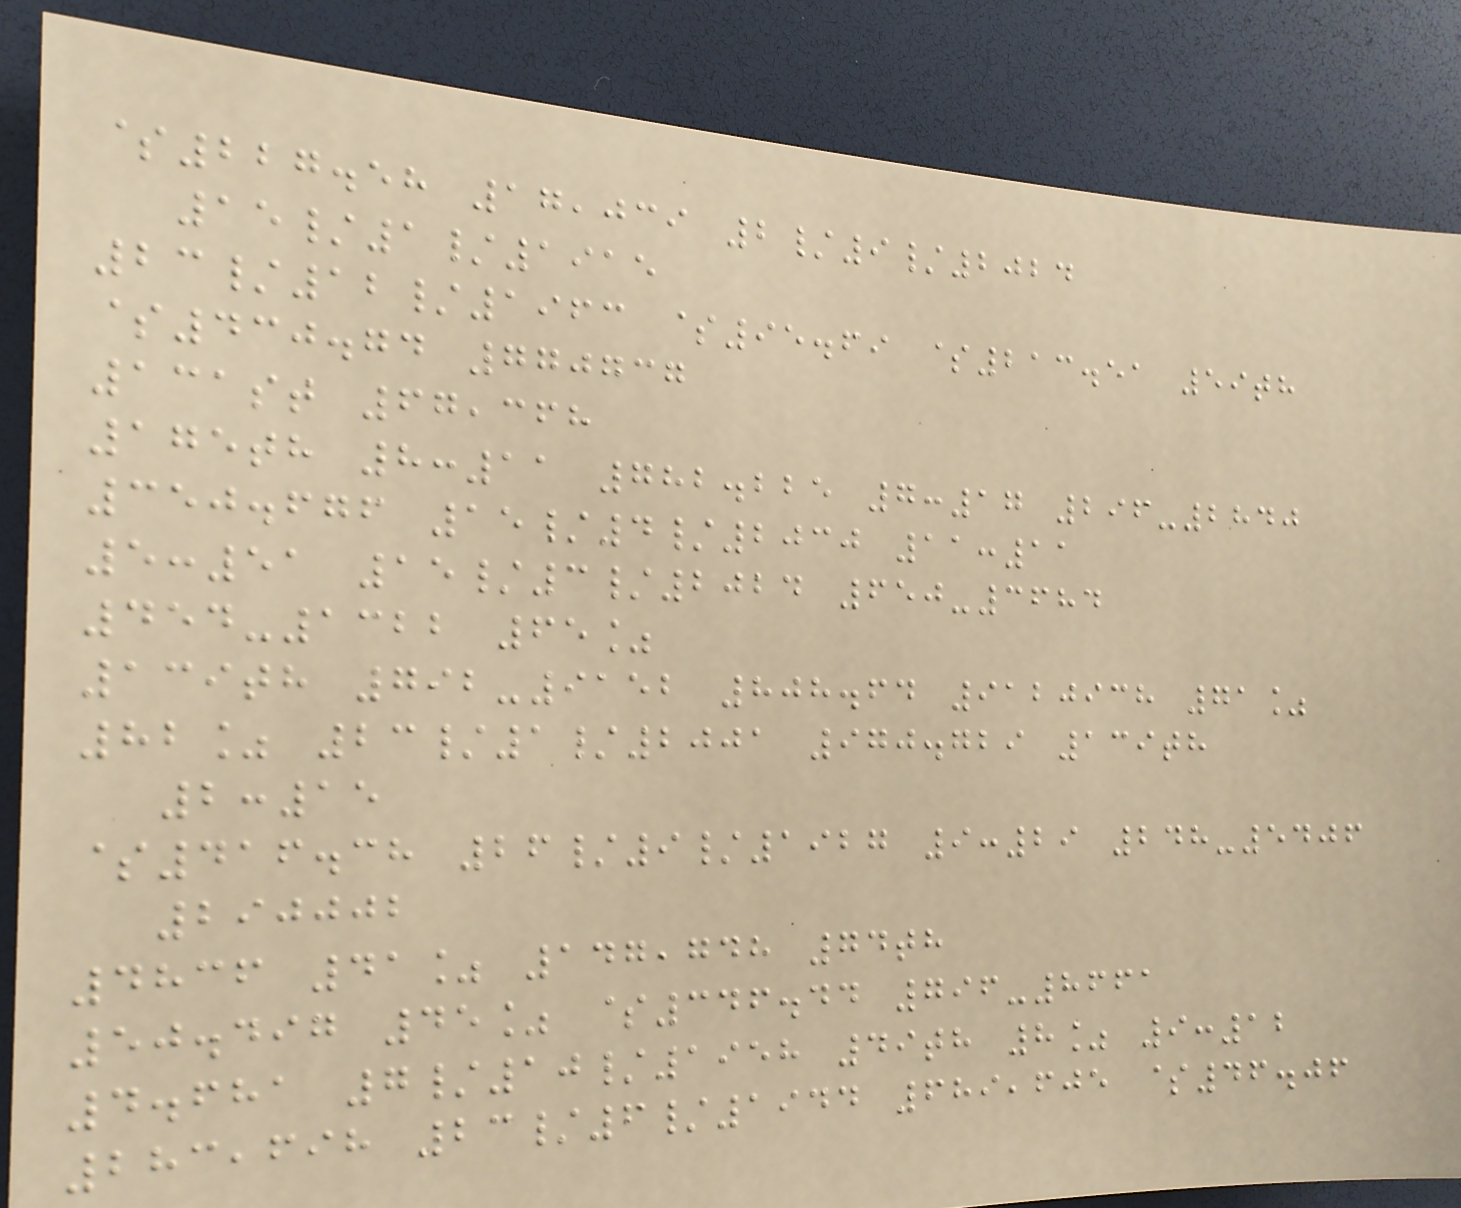$227.58 17,039 2/9/2024
15/1/1915
23/12/1963 $95.69 $213.51 59th
$430.74 770737
131st 67,368
175th 8:11 782.225 7:17 296-2840
350.676 15/4/2030 11:11
5:51 15/3/2024 650-3684
454-1322 65%
139th 792-9152 808.64 9120938 71%
82% 23/1/2001 970.729 139th
2:15
$416.38 26/9/1927 9:29 248-5406
290002
4836 41% 147,748 74th
50.497 45% $346.44 796-8661
4.681 7/10/1958 49th 8% 9:12
283,698 23/6/1944 689,605 $46.06
